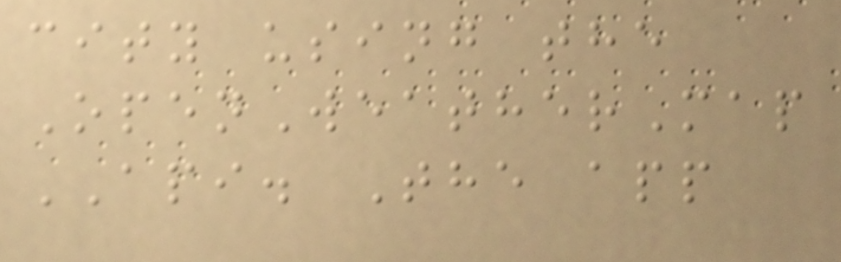city using the
OpenWeatherMap
API. The app
